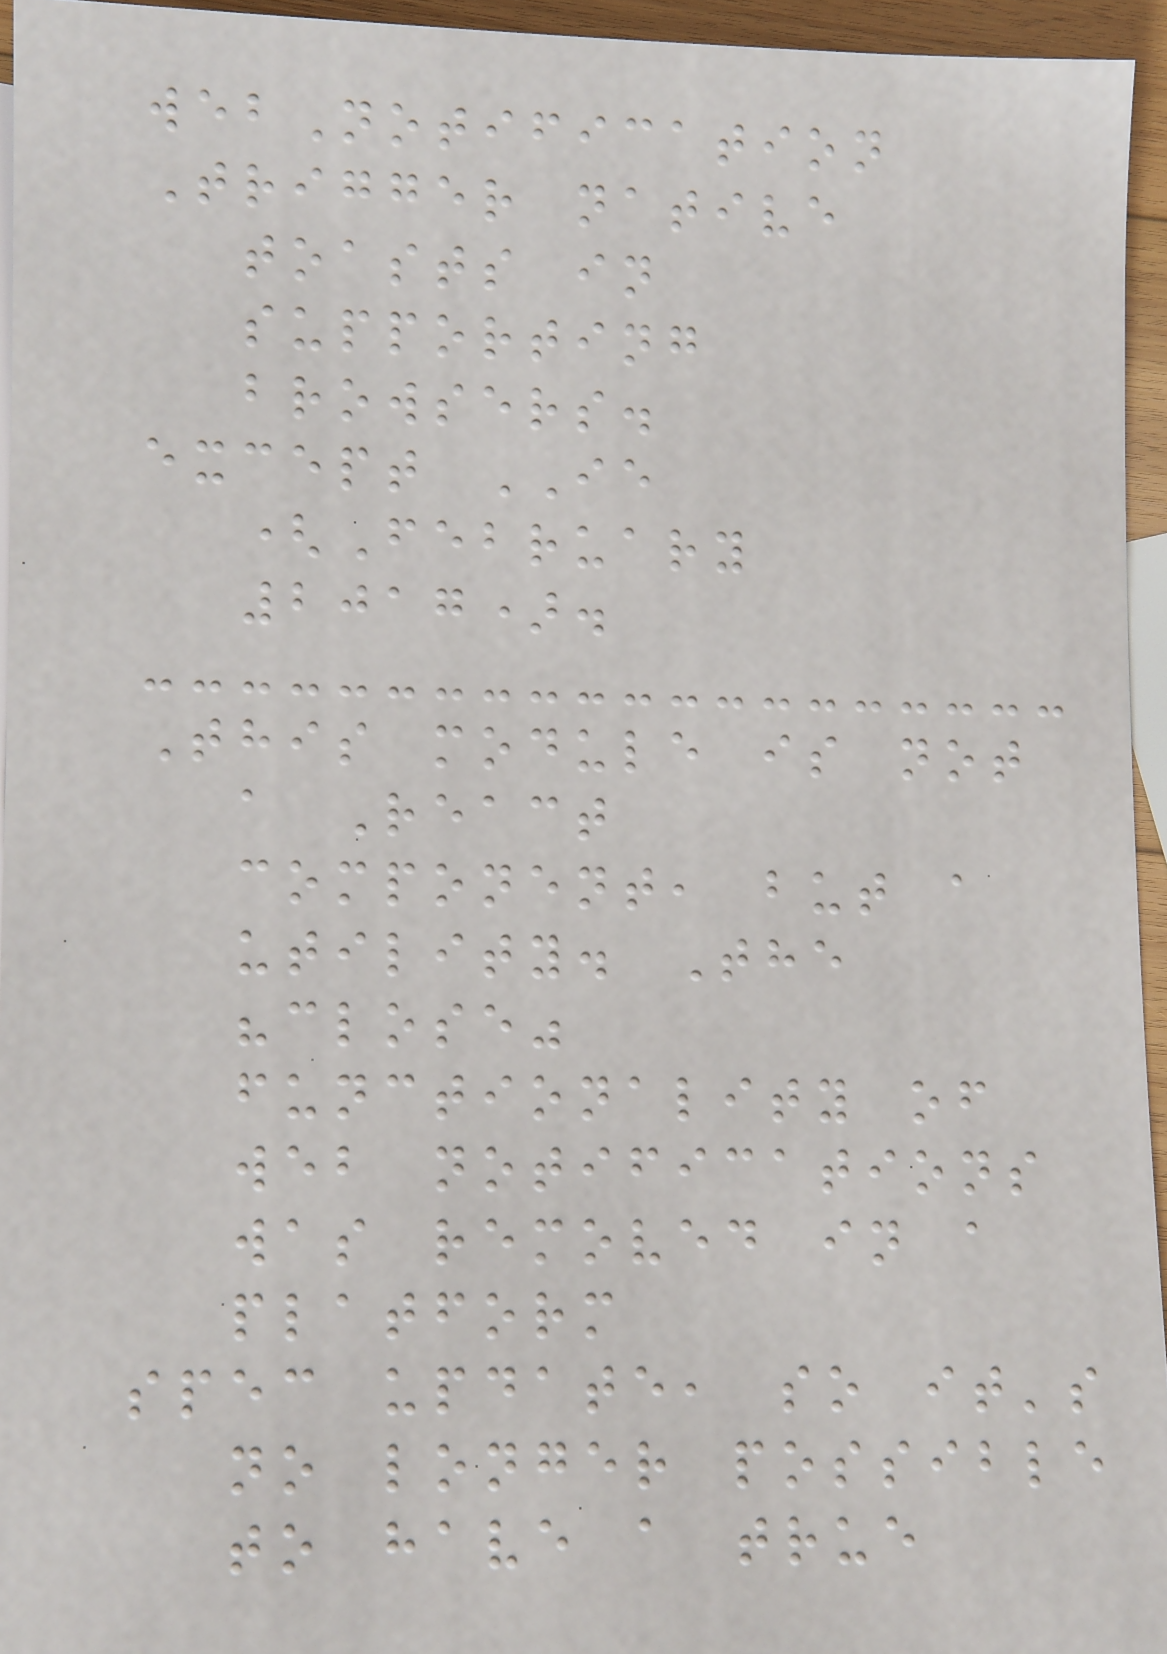webNotification
Trigger native
toasts in
supporting
browsers.
except IE
(February
2017).
This module is not
a React
component, but a
utility. The
"close"
functionality of
web notifications
was removed in a
platform
spec update, so it's
no longer possible
to have a true
